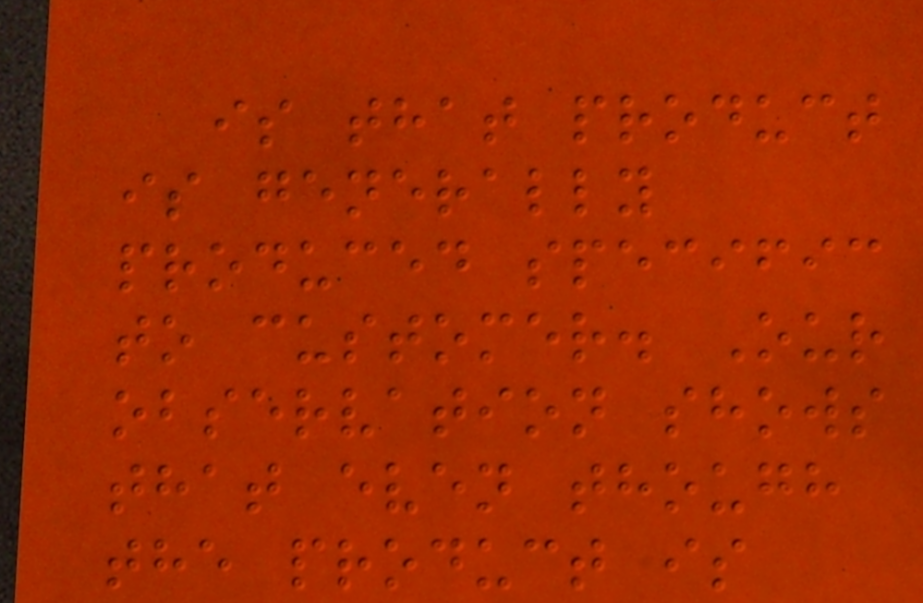is that product
is generally
produced specific
to customer. Our
observation shows
that even though
the product is
